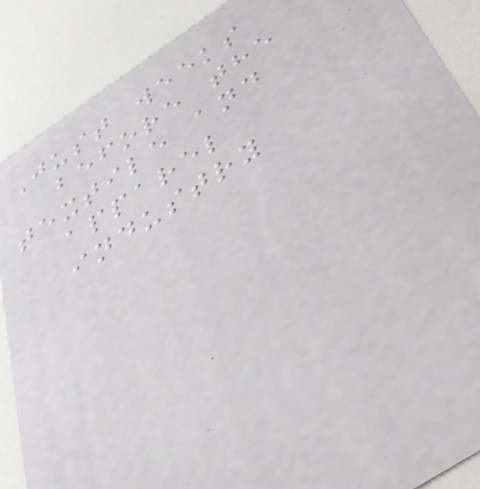Just weeks
before the
textile and
apparel
industry
